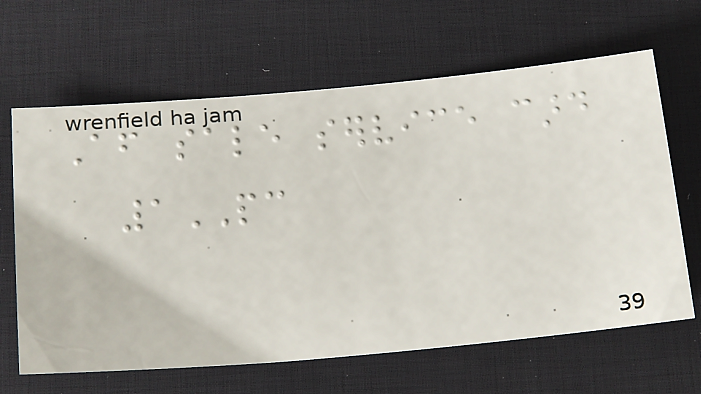After sale service card
1PC
